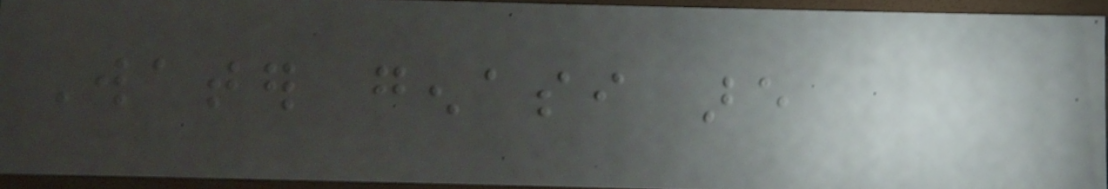Water genasi are
